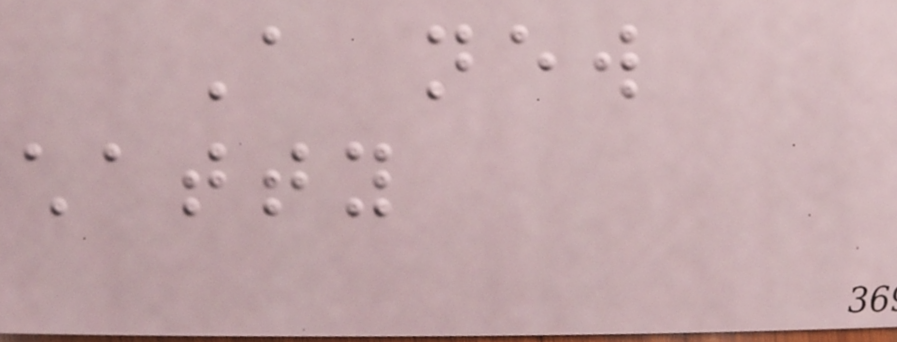A new
chatty
